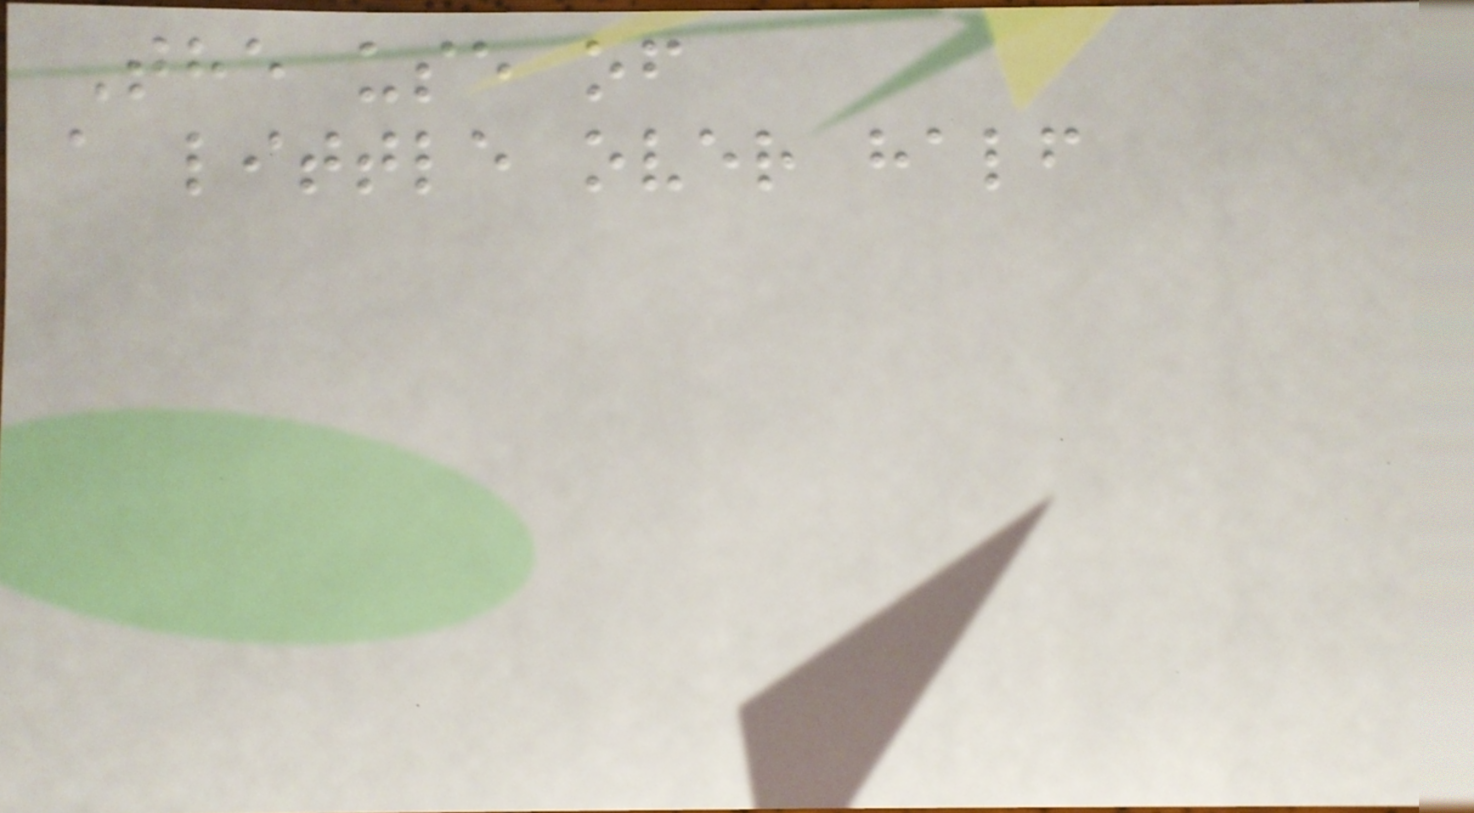The use of
a little over half
